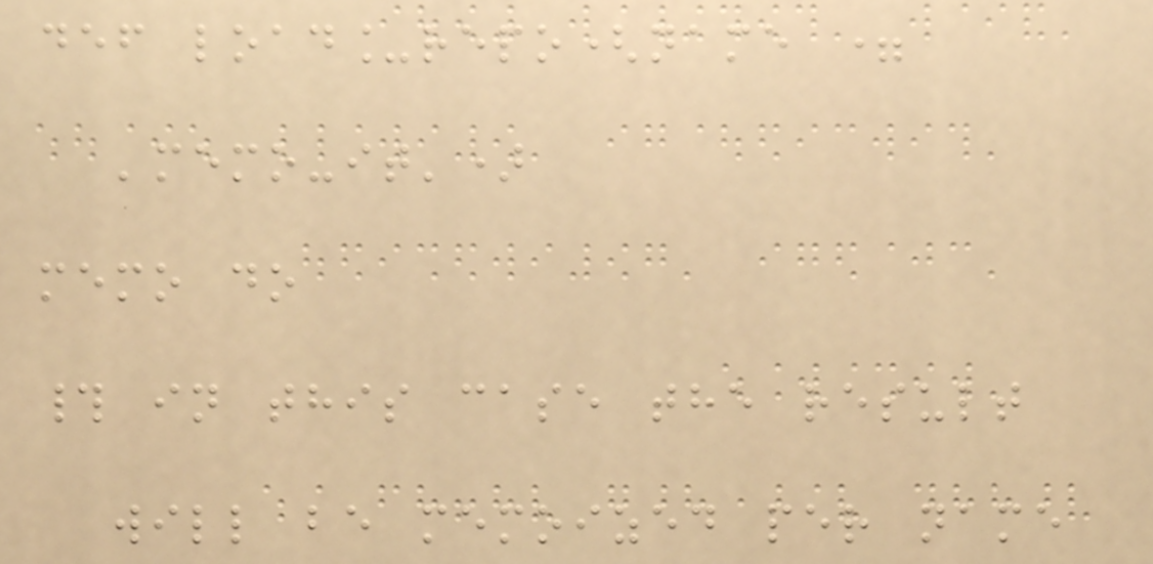def load_repo(name =
'memo-it')
memo do
# in this case the result
will be memoized per name
